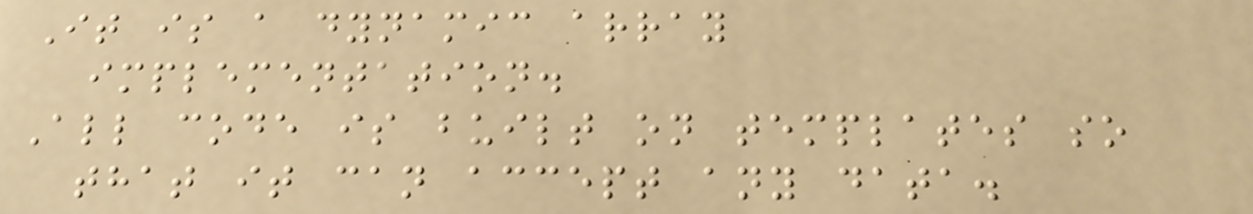It is a dynamic array
implementation.
All code is built on templates so
that it can accept any data.
